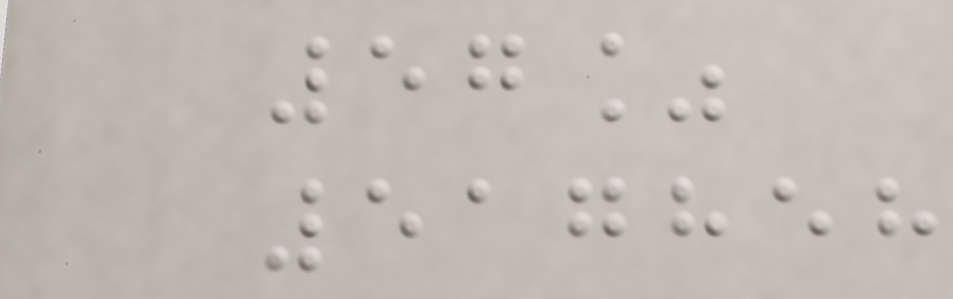57%
517858
